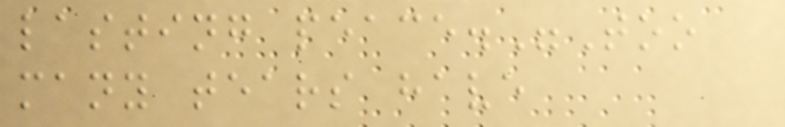lasting peace."Too
many tears have
